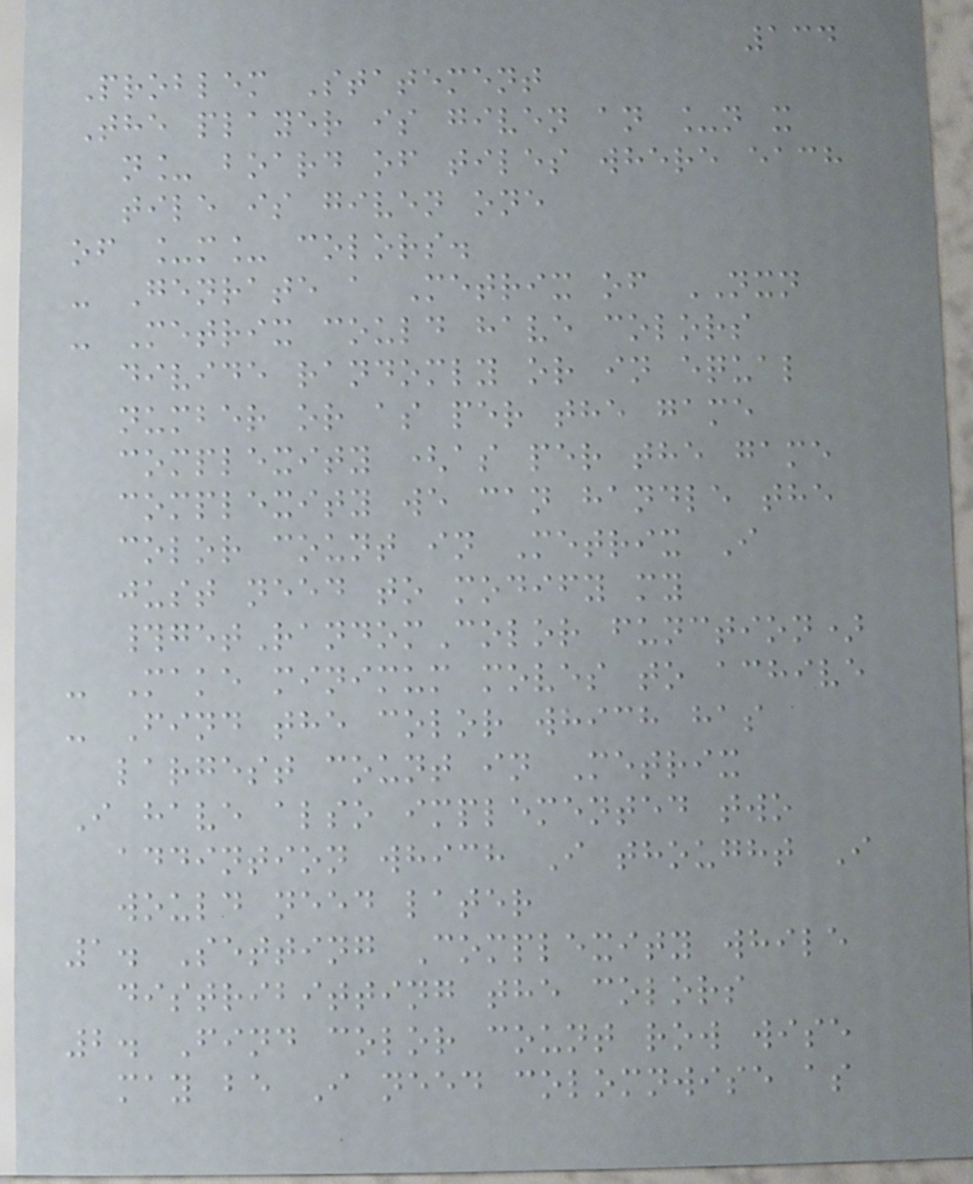134
Problem Statement
The player is given an _n x
n_ board of tiles where each
tile is given one
of _m_ colors.
- Genrate a Metrix of NXN
- Metrix could have colors
divide randomly or in equal
number or as per the game
complexity (as per the game
complexity we can handle the
color count in Metrix I
just need to modify my
#getRandomColor function)
- Make minimum moves to achive
- Find the color which has
largest count in Metrix
I have also implemented two
addintion which I thought I
would need later
1. Setting Complexity while
distribitting the colors
2. Find color count row wise
may be I need colomnwise as
